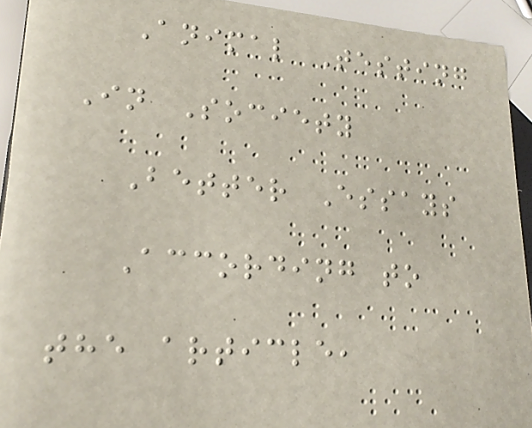Animal Testing
In Society
Better Essays
According to
the article,
